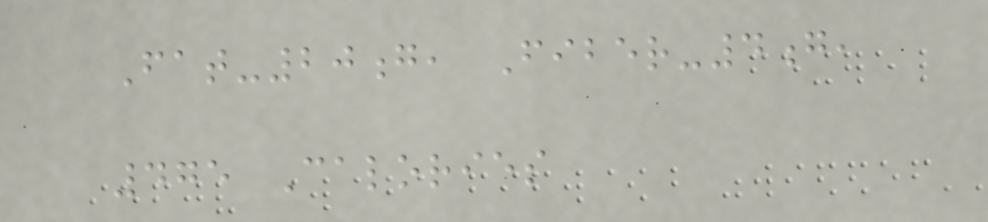Fat-20g, Fiber-4g,
475 Calories
